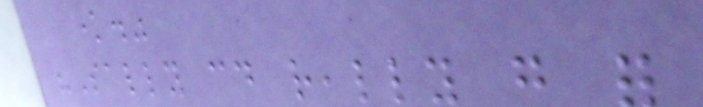know."
"Sally could really go for
